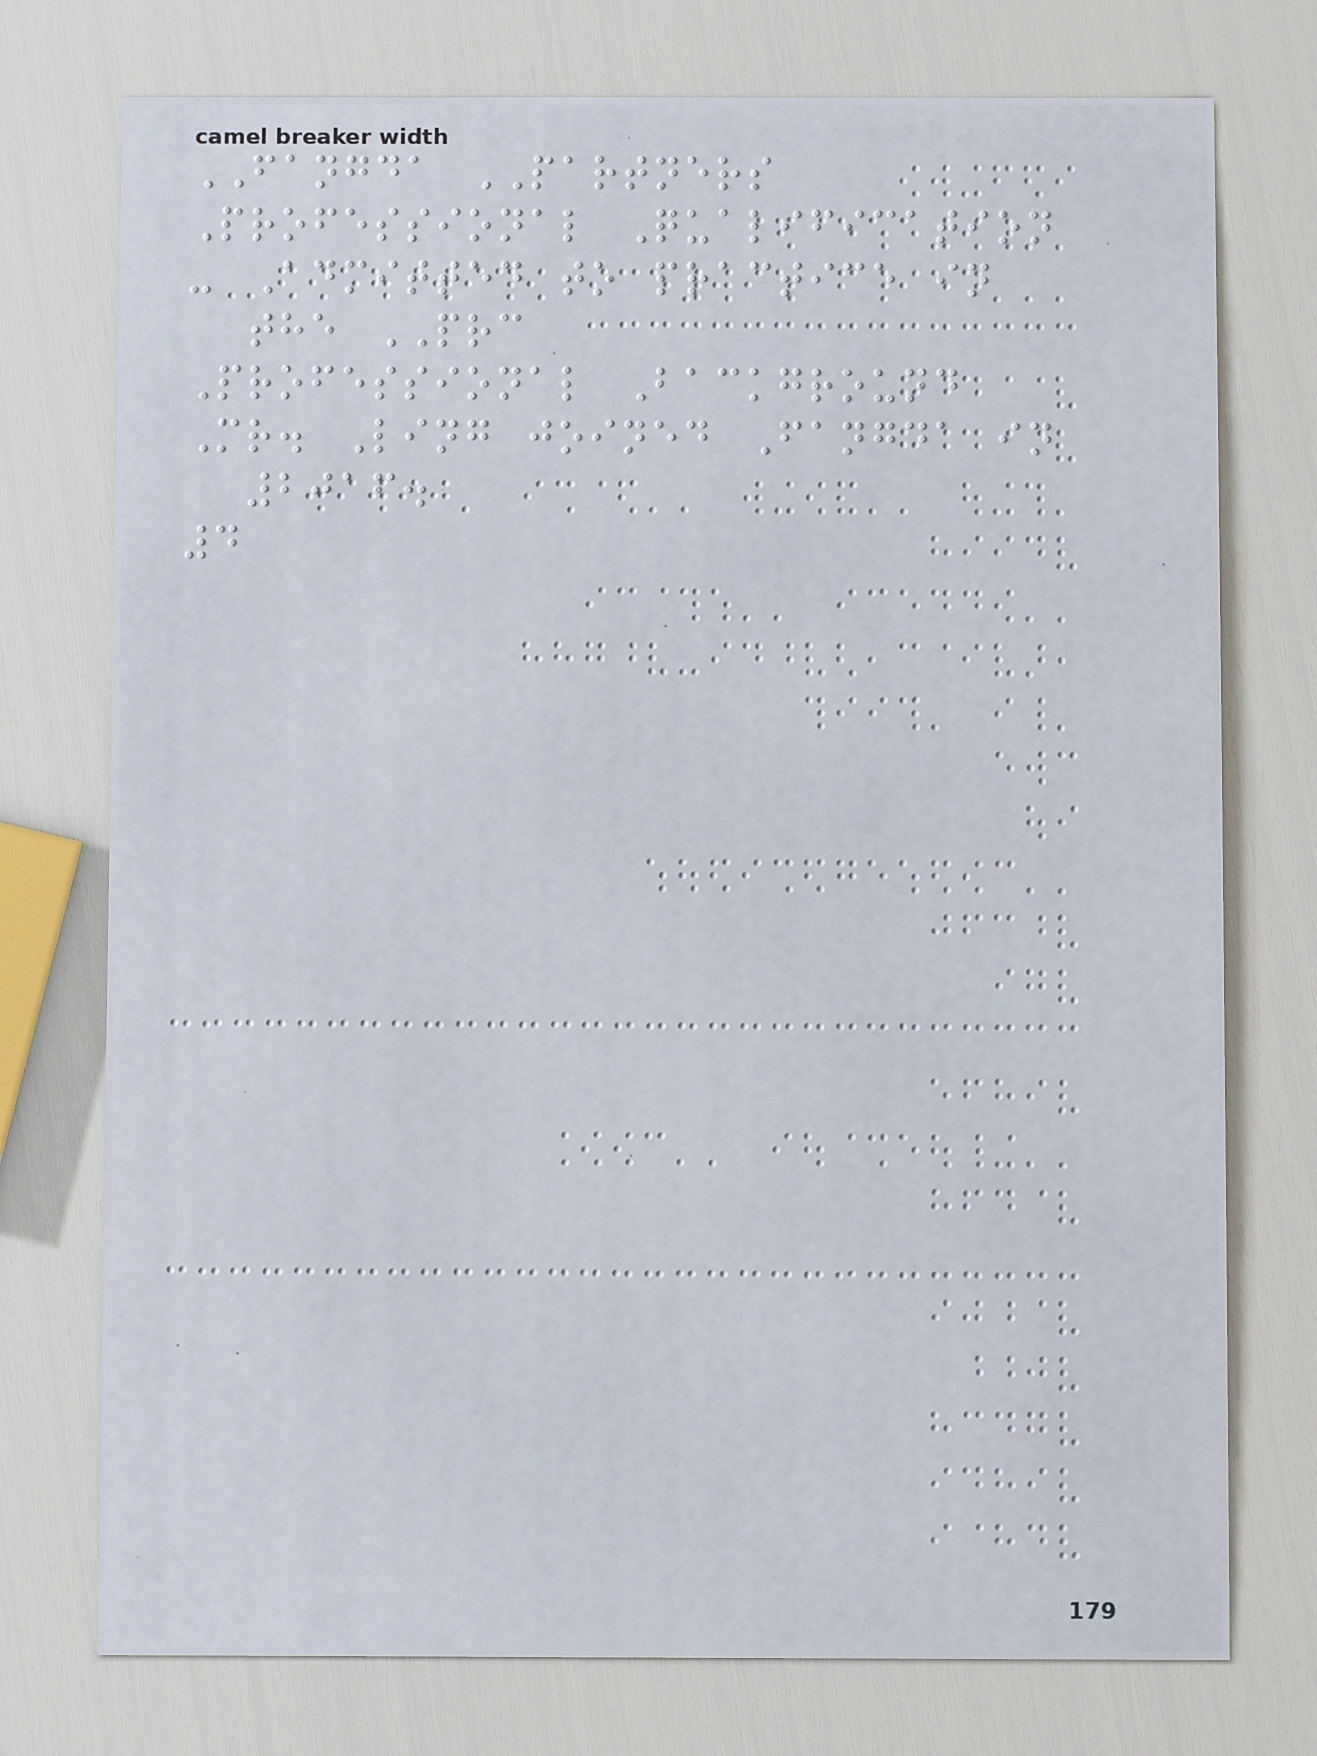FANGDA PARTNERS
Professional Qualification
- Admitted to practice in
the PRC
Professional Background
Mr. Ling joined Fangda in
2016.
4
